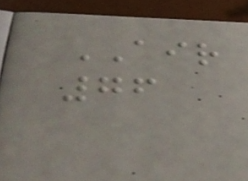AIR
76
